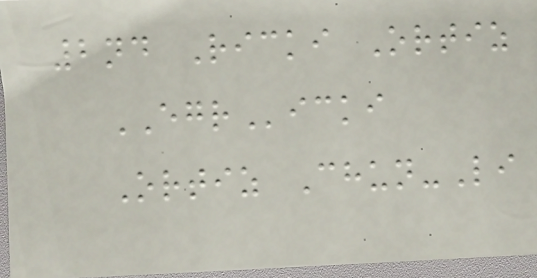2nd Ricki Ortiz
EGRicki
Ortiz Chun-Li
